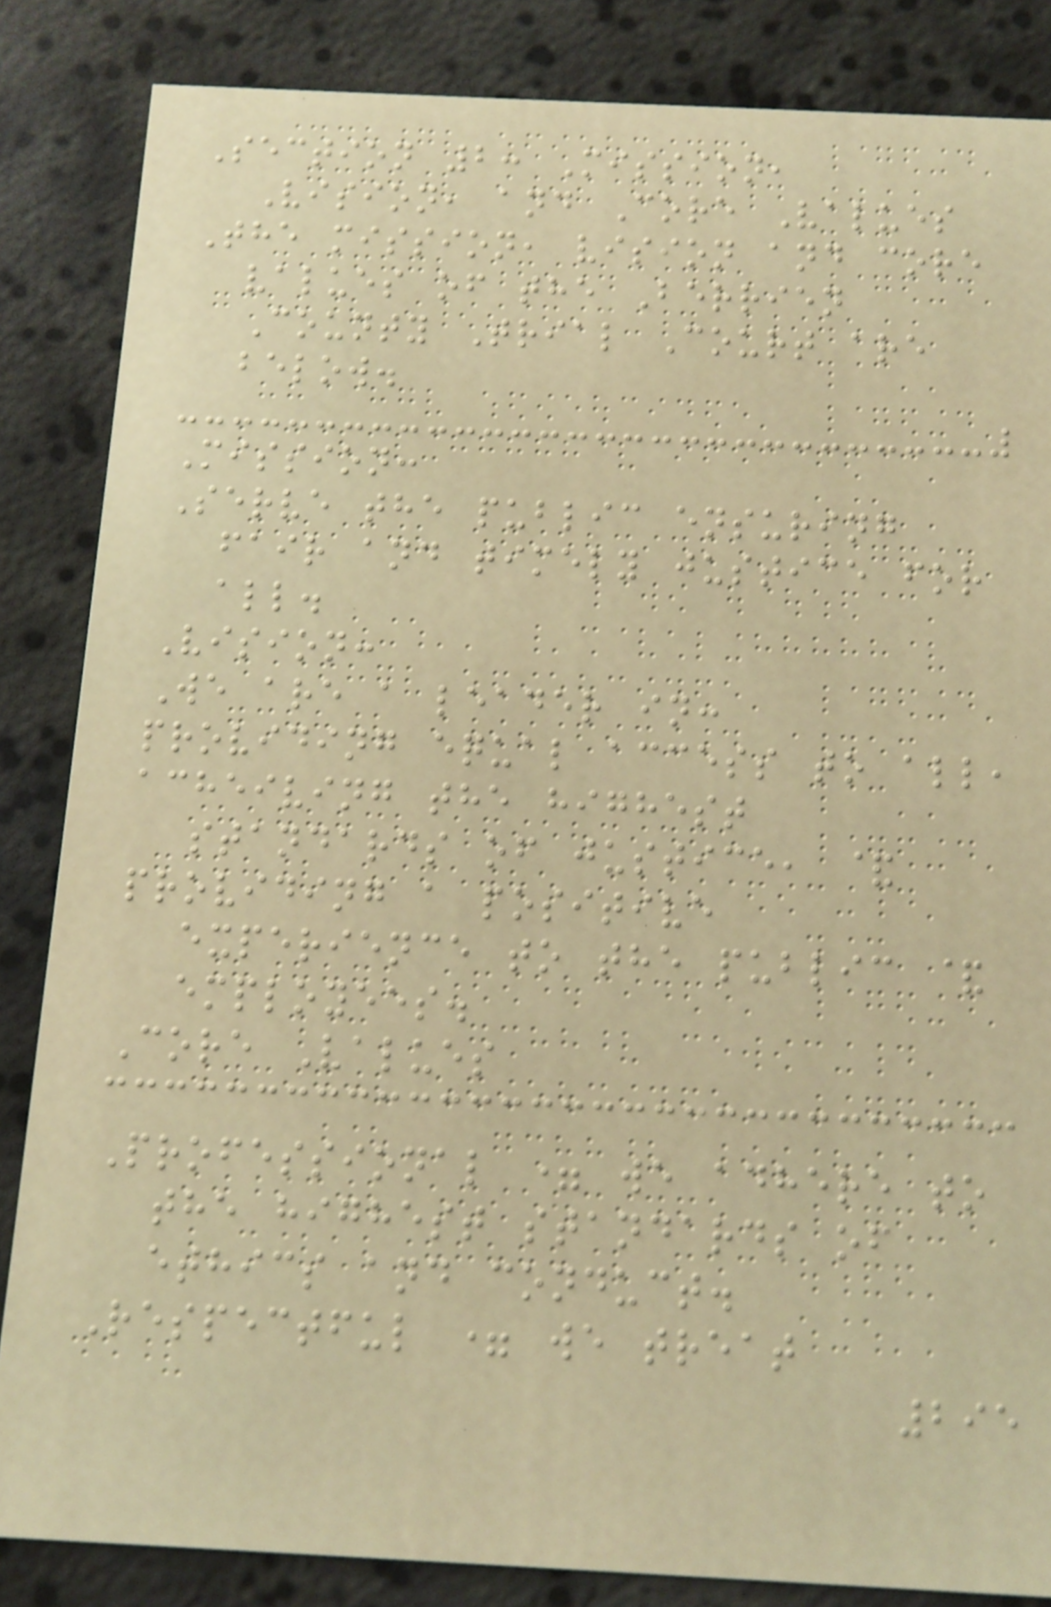Section 2: Mission,
Vision, and Core Values
The mission, vision and core
values of the Berrien
County Trial Court are
below.
Mission:
Serve the public ensuring
fair and timely justice for
all.
Vision:
We are a leader in:
providing equal access to all,
acheiving the highest
standards of justice, &
providing a positive
experience to the public &
employees.
Core Values
Professional = we adhere to
the highest standards of
ethics and conduct.
Respectful = we treat
295
